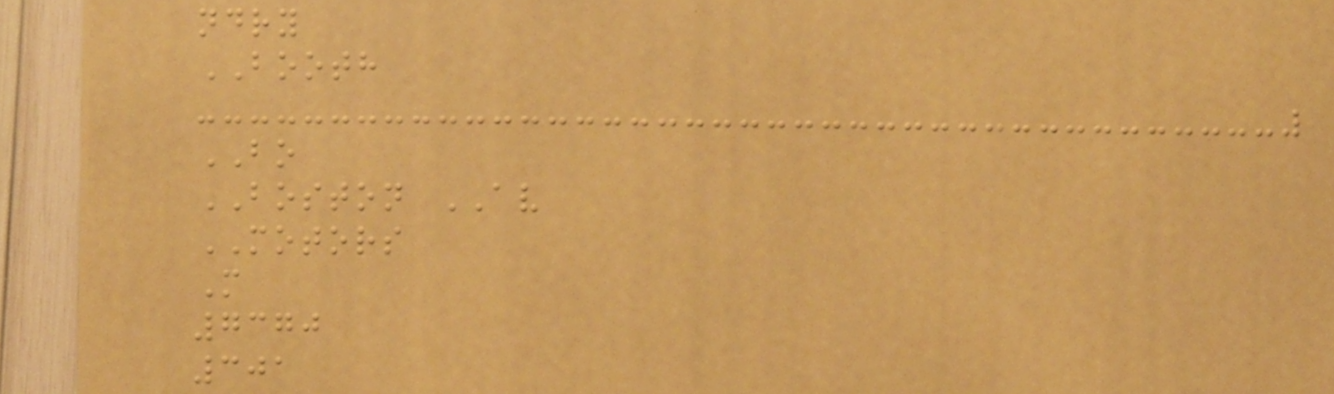ndry
BOOTH
BO
BOSTON AV
MOTORS
M
7370
301
